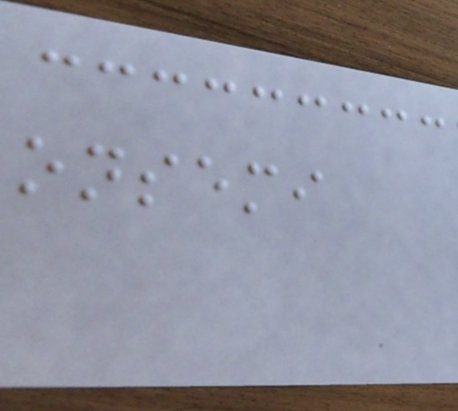onsemi
